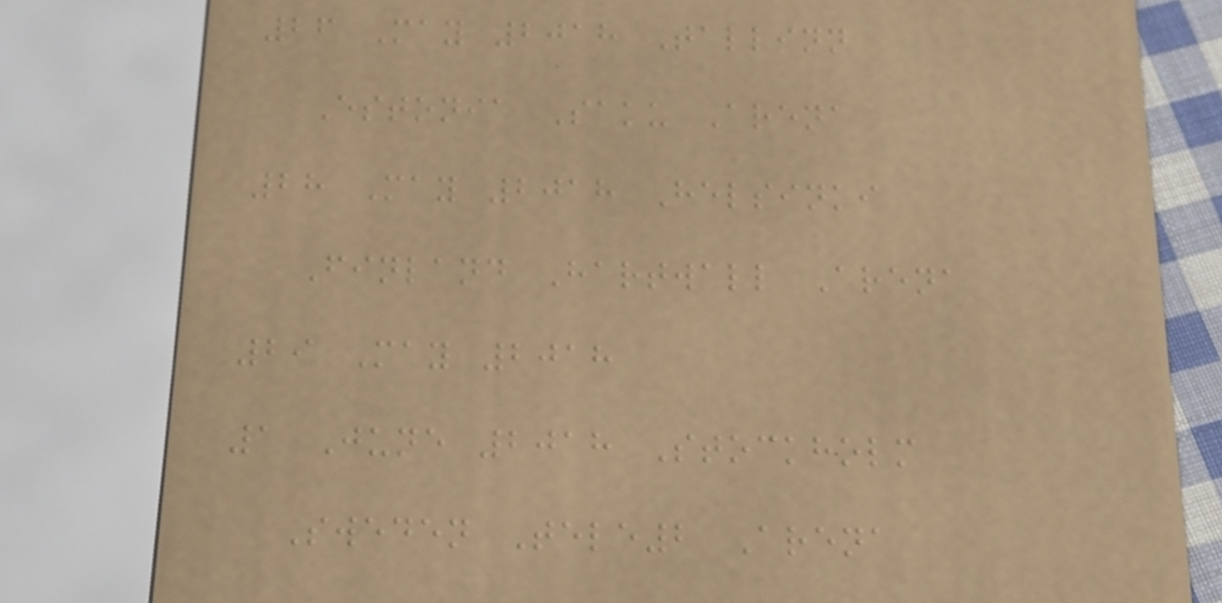26 May 2018 Tallinn
Estonia Saku Arena
28 May 2018 Helsinki
Finland Hartwall Arena
29 May 2018
1 June 2018 Stockholm
Sweden Tele2 Arena
